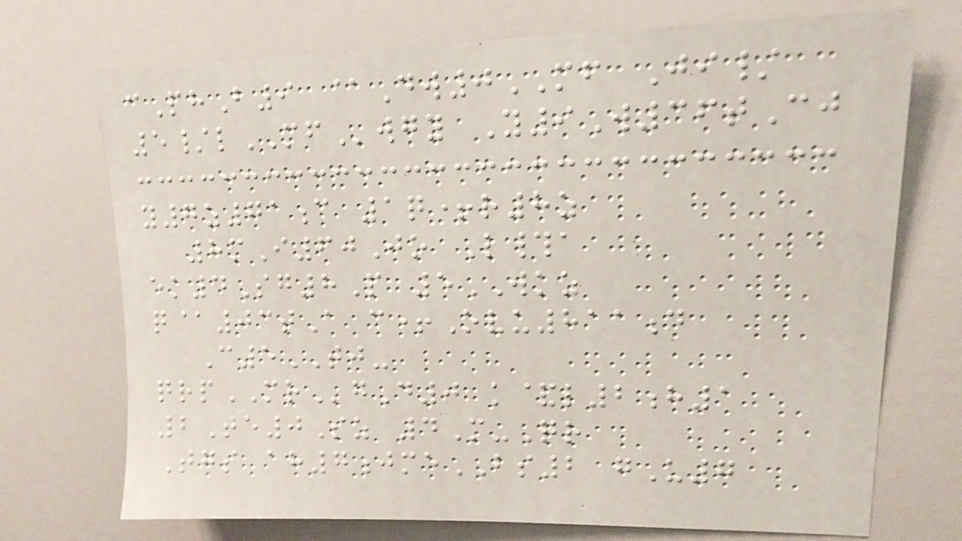cPhB9 @Dw0MF Ji/
5/lMFwgy Y9W36tCj
y7z71c 1q+r8z
8mI60Jo L#a
ek4Sg8P 5WKZ
q@03tA c+Ovu811d
C5TJ-
qrpMRgD0 k&l2h1
2Te0Sz 4M-Qr
Tgs ah7jmeBS2 gU7
